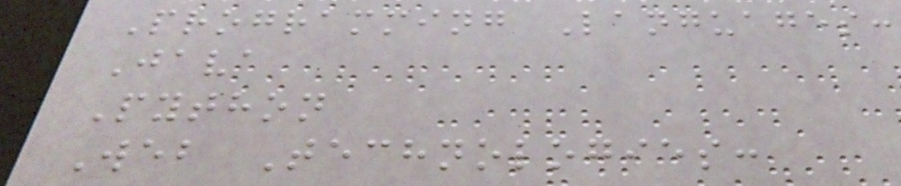Programming Languages:
Java
Python
Web Technologies:
